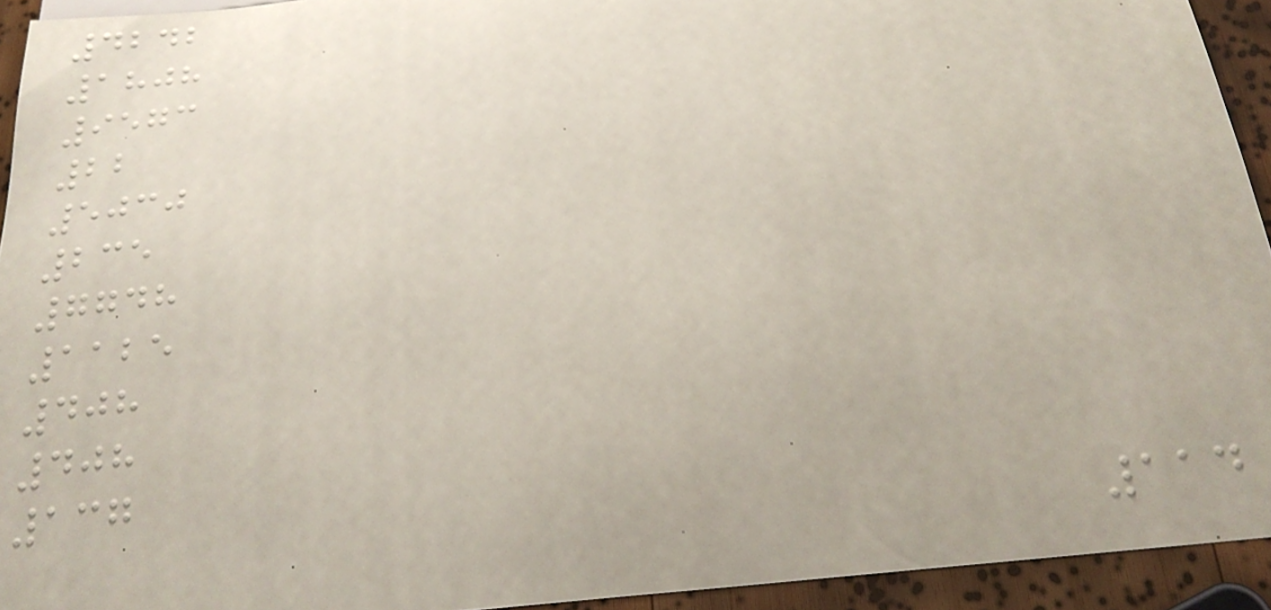4242
1808
9573
22
5030
235
7748
1125
408
408
137
114
